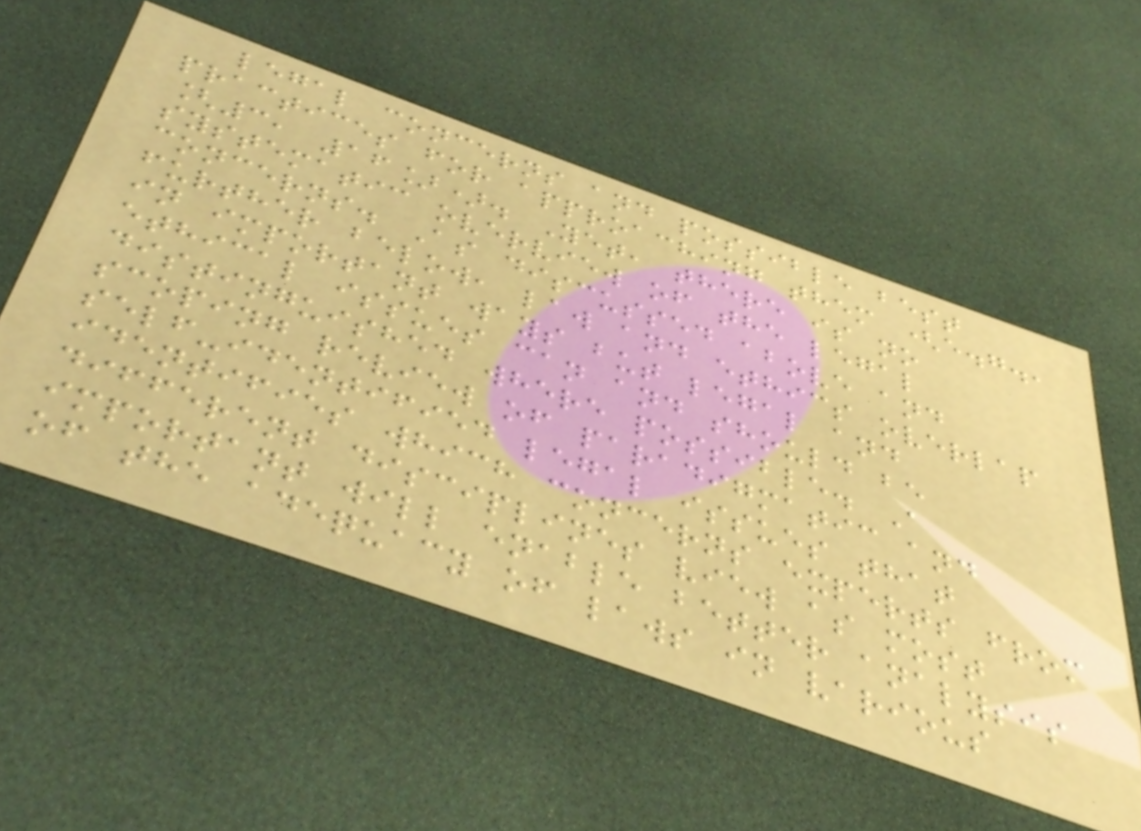legal concerns and possible best
practices for approaching them (e.g.,
[3, 16]). Yet, there is no
systematic overview of the legal
concerns. As discussed above and
further below, law and ethics overlap
in important ways but legal and
ethical issues can and should be
distinguished where possible. A
scoping review of paradigmatic and
self-identified legal issues that
identifies which concerns experts from
different disciplines view as most
important will enable better analysis
of the adequacy of laws in various
